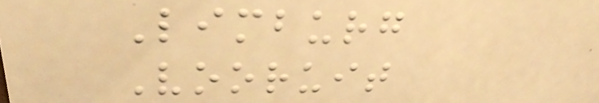Limburg
Vooruit
